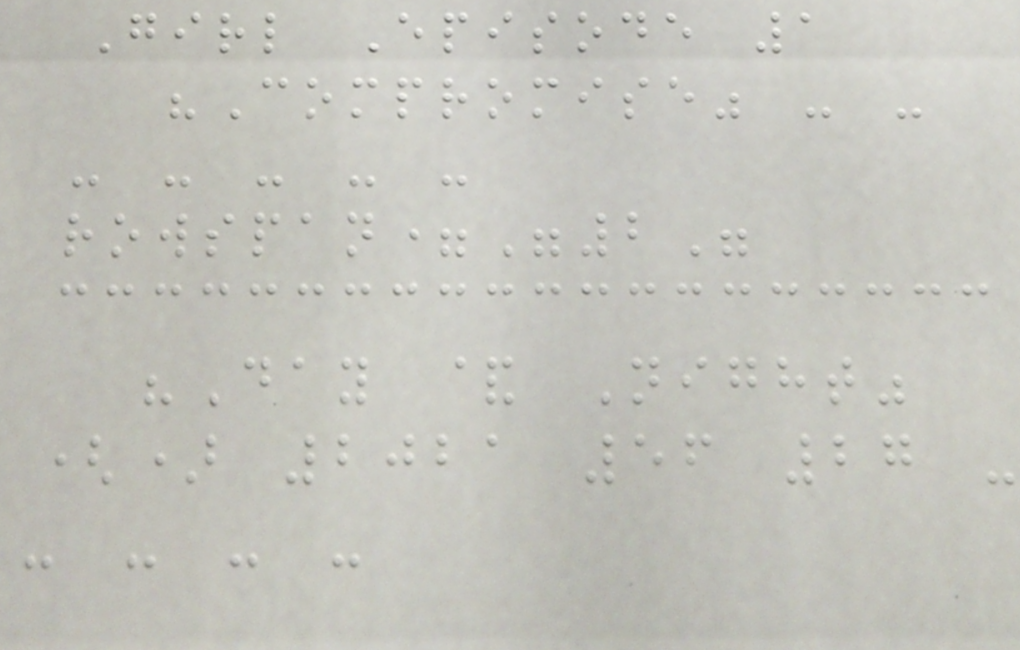Girl Episode 1
"Compromise" - -
- - - - -
rowspan="2"
"Day & Night"
() 2021 56 27 -
- - - -
